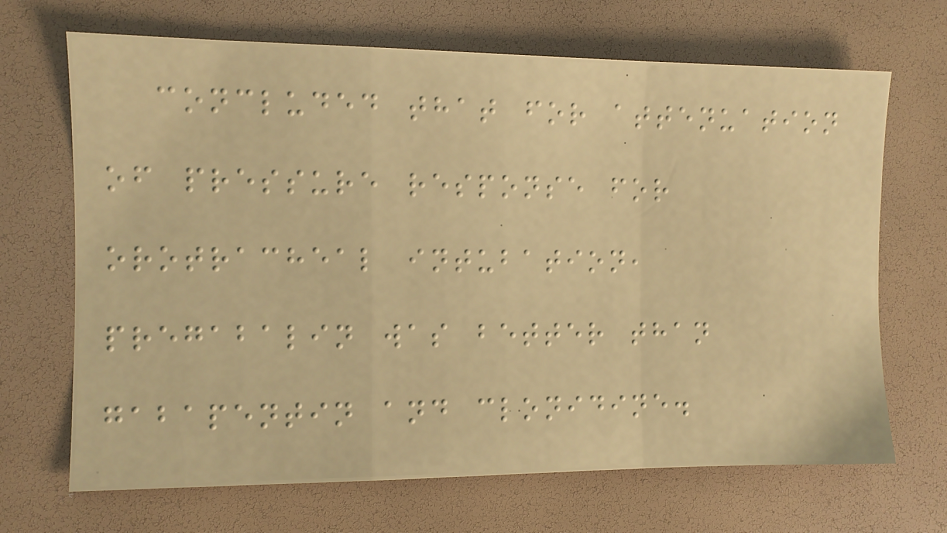concluded that for attenuation
of pressure response for
orotracheal intubation,
pregabalin was better than
gabapentin and clonidine.
